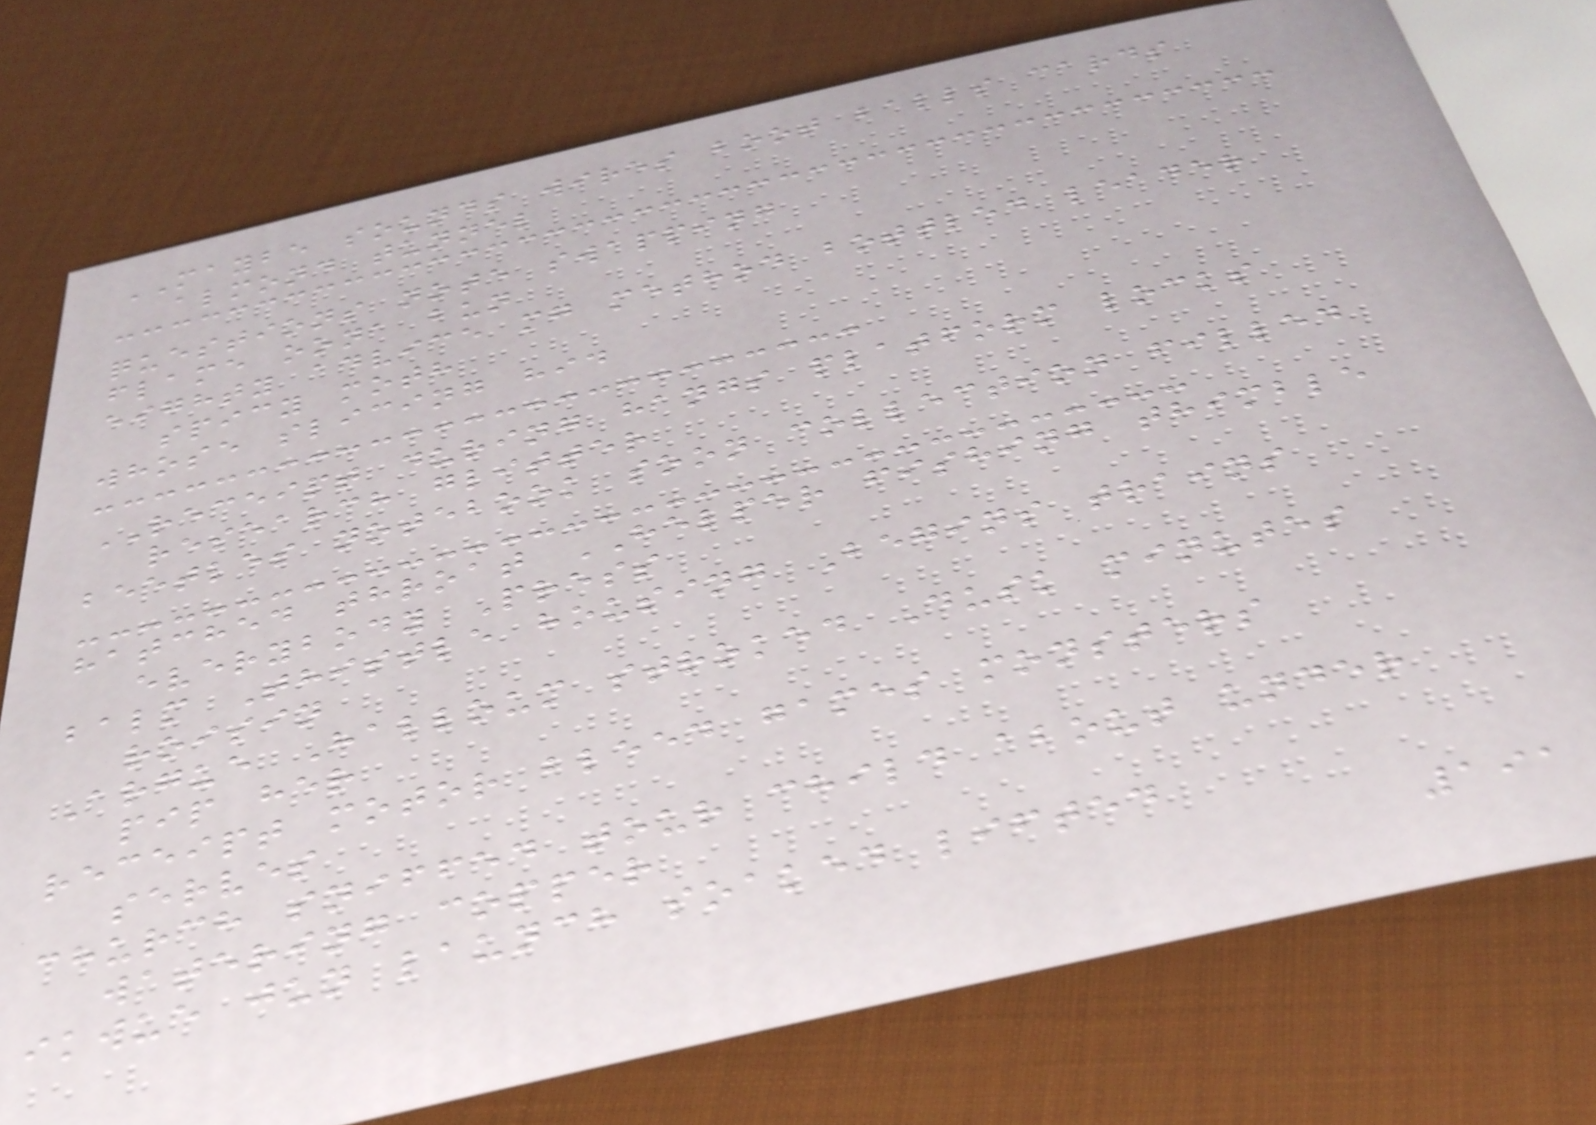MAYBE sounds wires boot balls cards
almond tunnel
questions note swapping
flame oona bun
eighty advice mg method bottled leader
spicy moth
whose slicing hid
RECEIPT during hangs platform locks
research glitter
beetles notebook soon collection filled
hatched throat HELPER fishing thimble
everybody Press
balm Thistle housing Begins trains
roisin
Argue Halloum stroked Dusk minutes
pip her
receipt motor bleed games monsters
serves
church sniffed tour child about under
watering copper
ikwue jun launch soaked lifted
191
